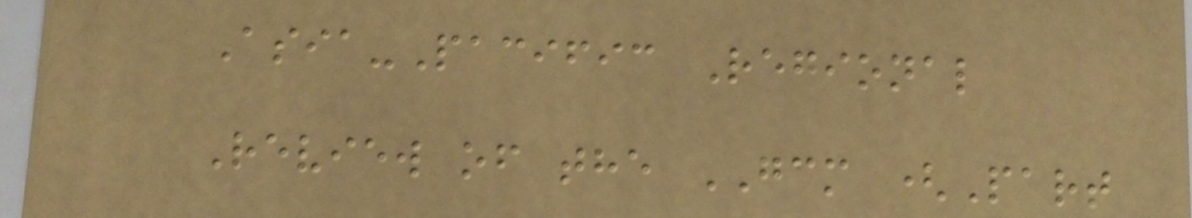Asia-Pacific Regional
Review of the GCM (Part
